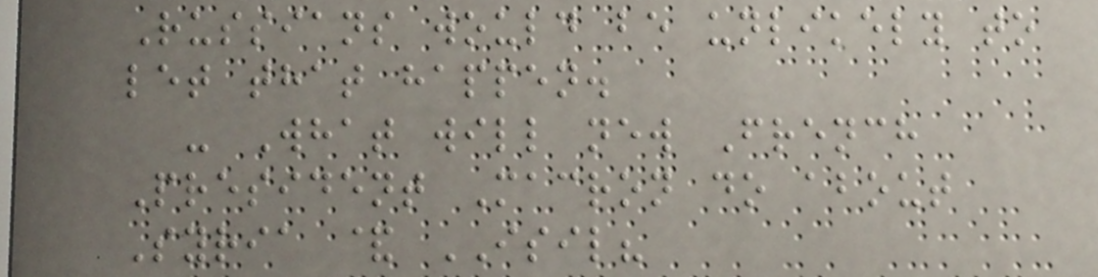Russians would be unlikely to
let that happen.
- What will new French
President Macron do about
Syria & ISIL?
